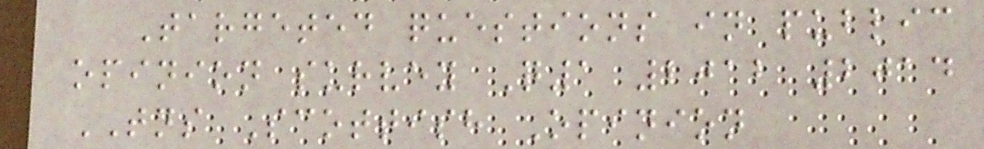Targeted questions in public
opinion survey Q1 2012 2014
TNS Scottish Opinion
